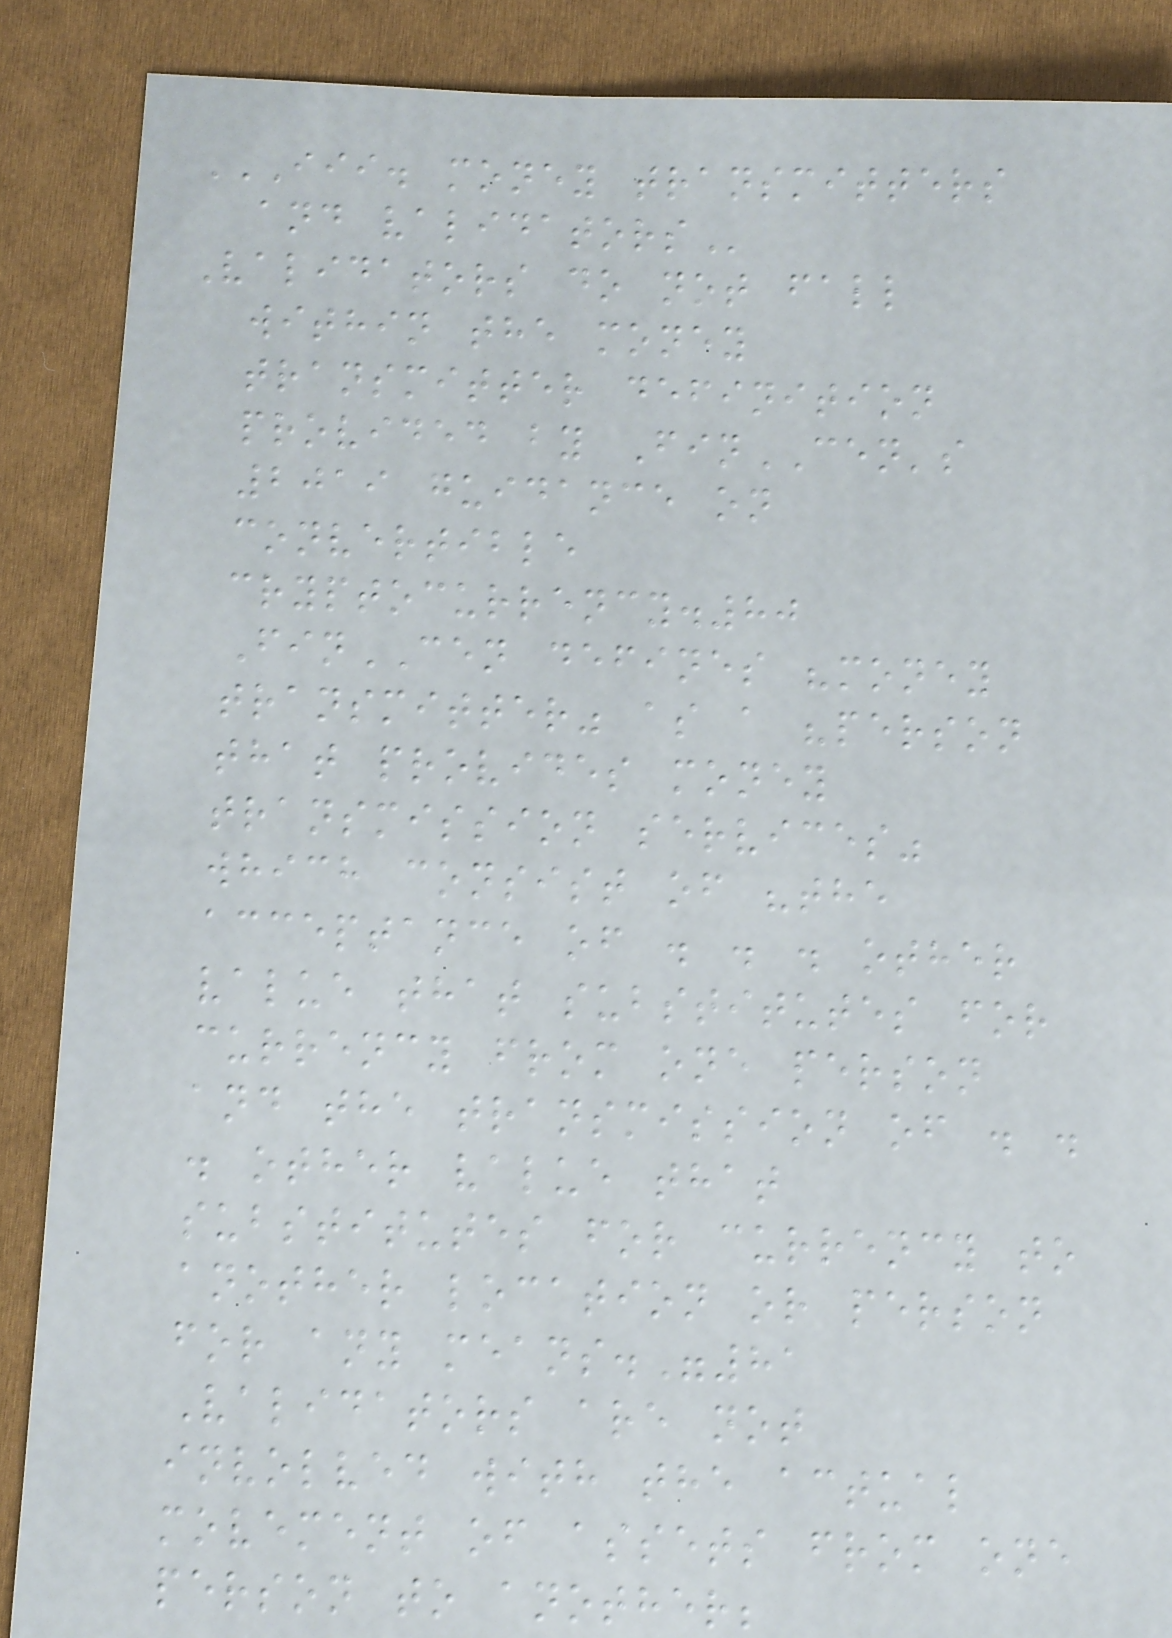III. MONEY TRANSMITTERS
AND VALIDATORS
Validators do not fall
within the money
transmitter definition
provided by FinCEN's
2019 guidance on
convertible
cryptocurrency.80
FinCEN defines "money
transmitter" as a "person
that provides money
transmission services"
which consist of "the
acceptance of . . . other
value that substitutes for
currency from one person
and the transmission of . .
. other value that
substitutes for currency to
another location or person
for any means."81
Validators are not
involved with the actual
movement of assets from one
person to another;
